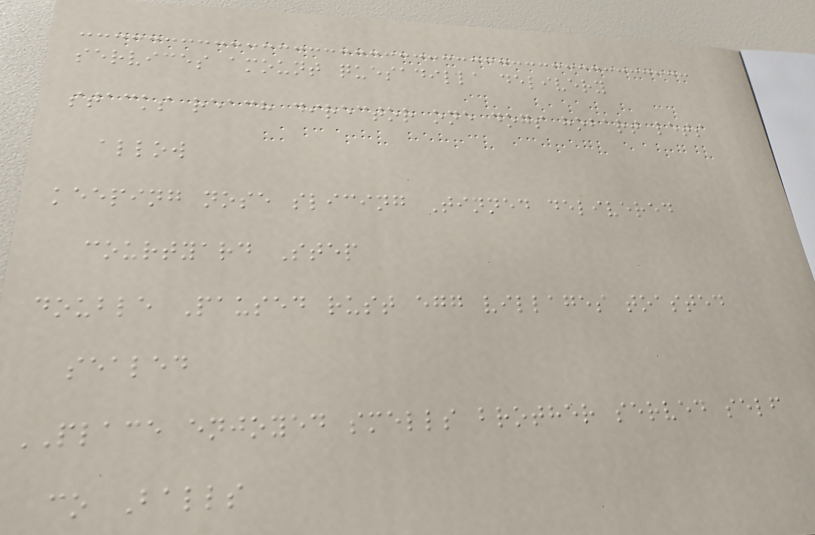services amount quesadilla delivery
stacks reach director one dogs hobart lets
allow
keeping nose slicing Tinned delivered
courtyard Step
double Paused rust egg villages toasted
sealed
PLACE enjoyed smells brother served self
co Balls
